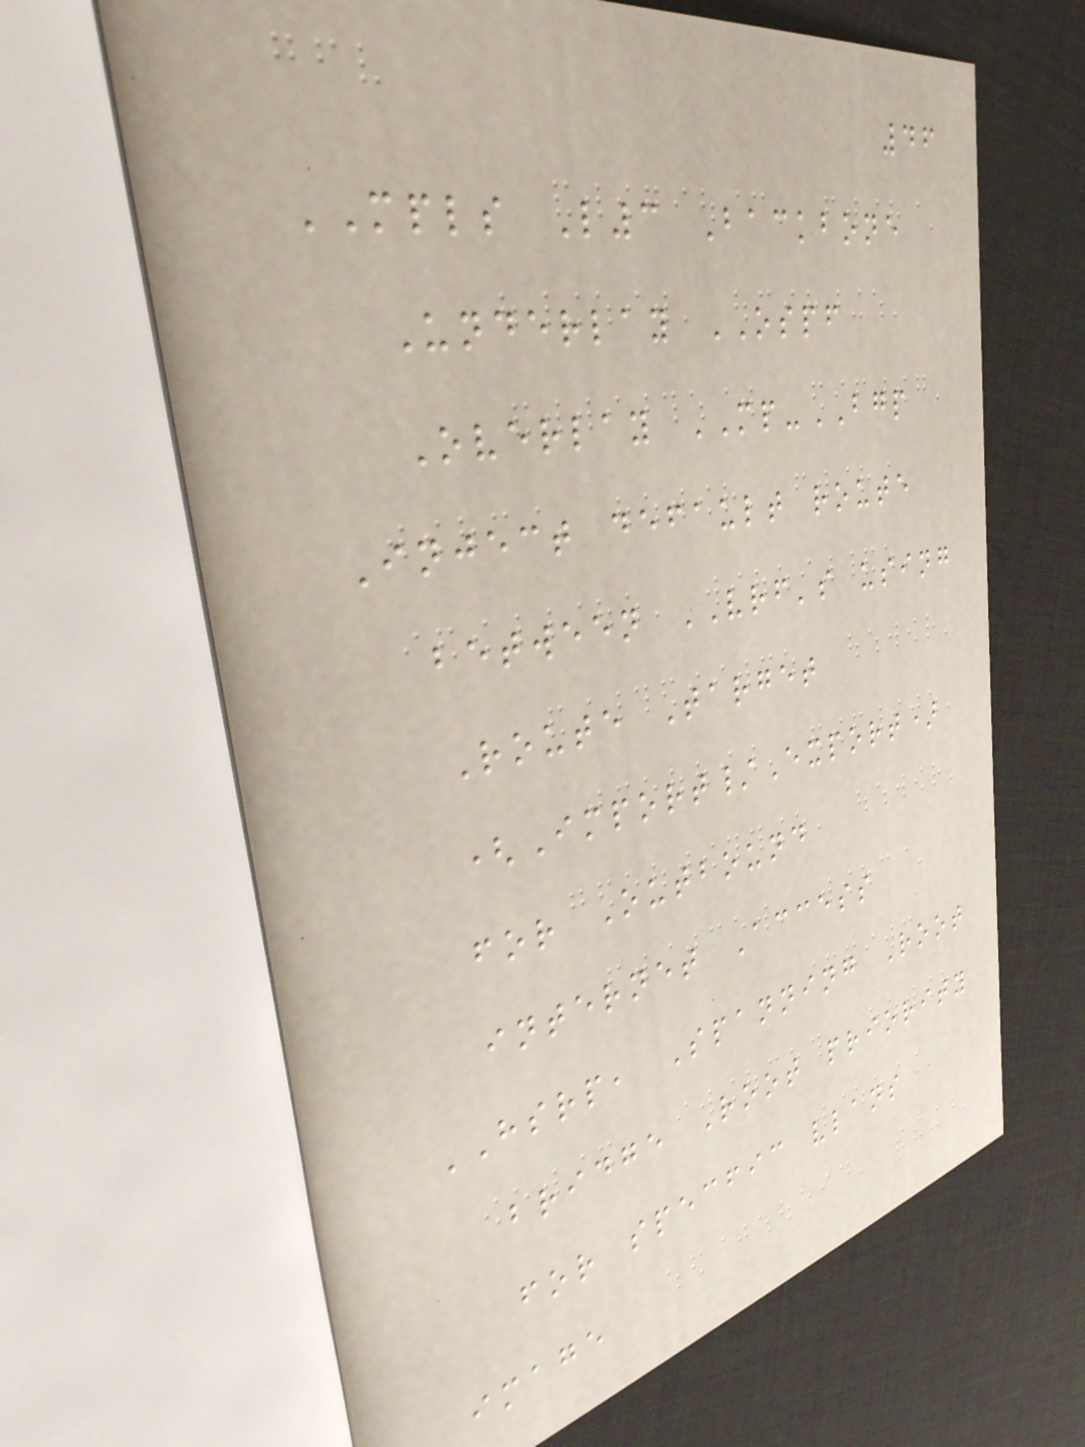46
MPLS L3 Backbone
Underlay OSPF
Overlay MP-BGP
Inject default route
between VRF's using
Route Target
(Import/Export)
for Outbound
internet Access
HSRP, Spanning Root
bridge Root priority
for specfic vlans
image
